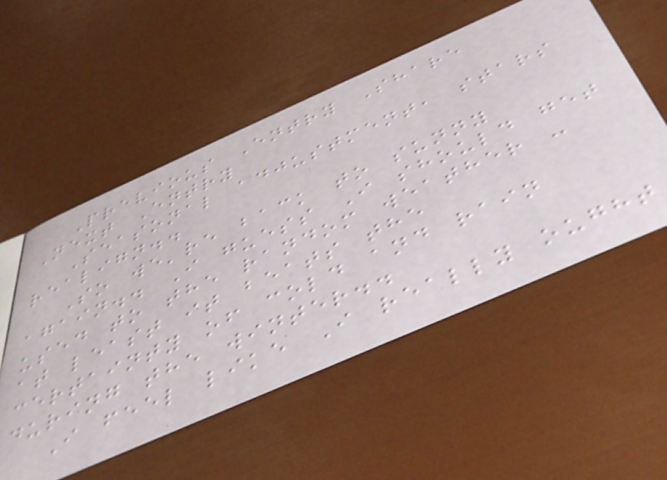Previous Entry Share
Next Entry
Seasonal adjustment, stars
realign..
So we're back to sunny
again.. I guess I should get
used to the random weather -
at least it beats the
certainty of cold and rain
during the winter..
I feel like I really ought
